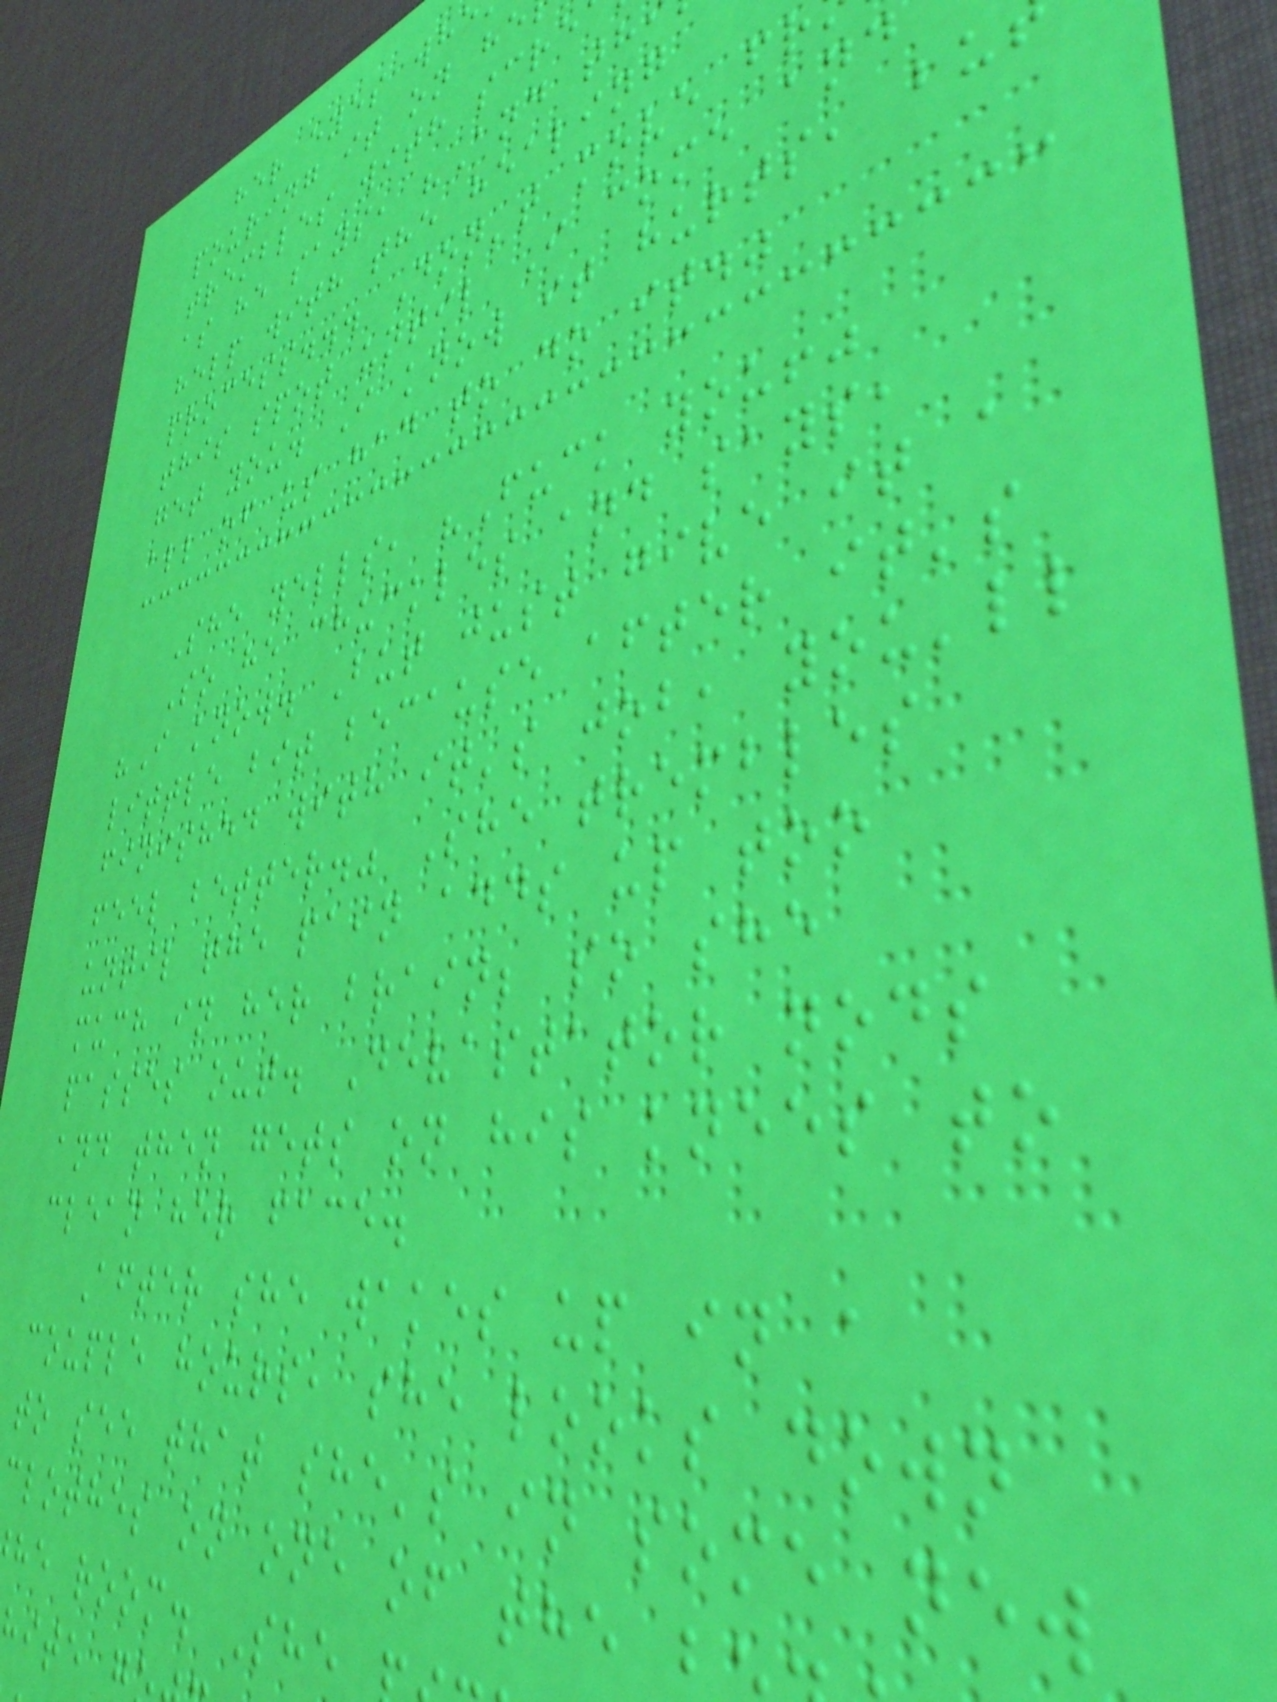her eyes wh
pouring it on he
trembles with scre
as he says, "And th
help with the healing
process... Don't move fr
this spot until I come and
get you. I know it hurts, bu
all of us had to do it."
She yells, "Fuck you!"
So he chuckles and says,
"I know. But just give it a
little bit because after it's
finished with it's job, you'll
feel better." She trembles
until the pain adds up too
much in her brain; so she
passes out. Devastator nods
and then gets on his knees to
clean her face.
After she wakes up in a
couple hours, she looks down
to see that she's in some new
clothes on one of the
he room. She
